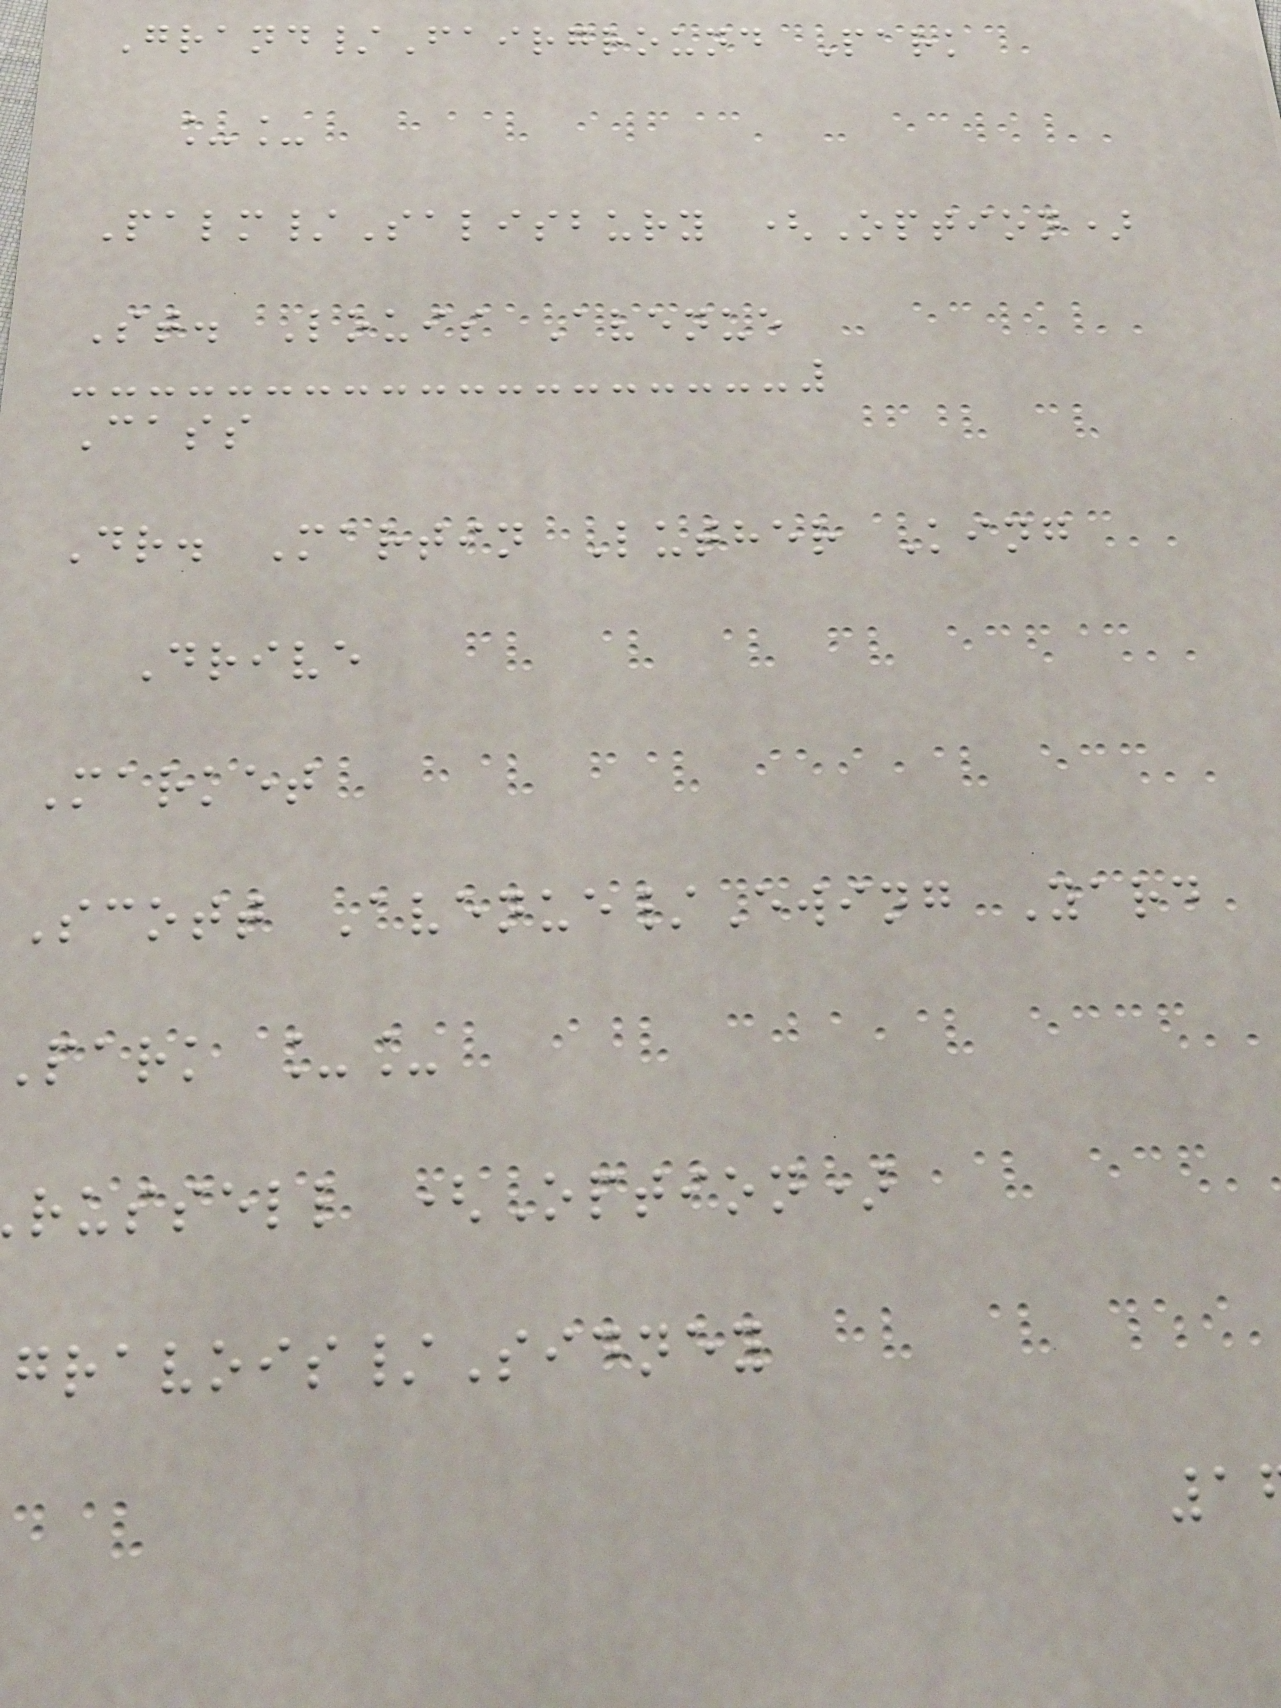Grand/Fairground Park
__
Palm/Salisbury (Option)
St. Louis Avenue
Cass
Dr. Martin Luther King
Drive
Market
Scott Avenue/Ewing Yard
park __
russell (Option)
ravois/Sidney
